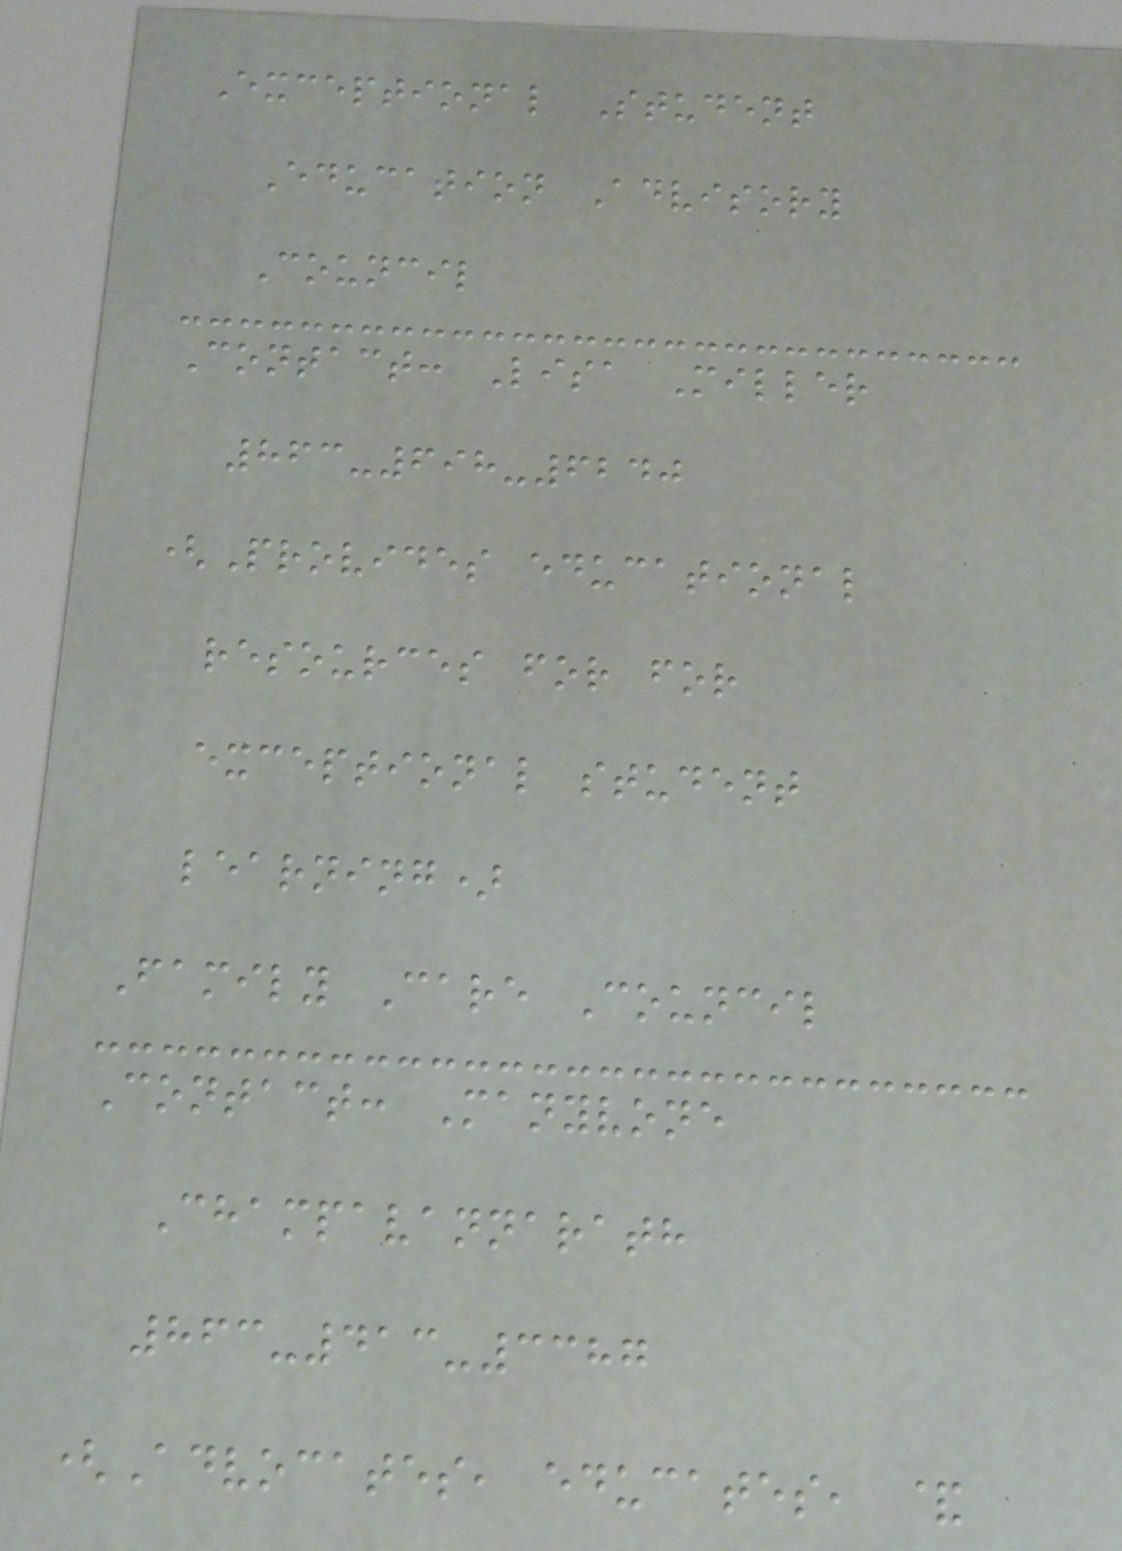Exceptional Student
Education Advisory
Council
Contact: Lisa Miller
863-698-6240
(Provides educational
resources for for
exceptional student
learning)
Family Care Council
Contact: Manyvone
Champavannarath
863-413-3387
(Advocates, educates, &
